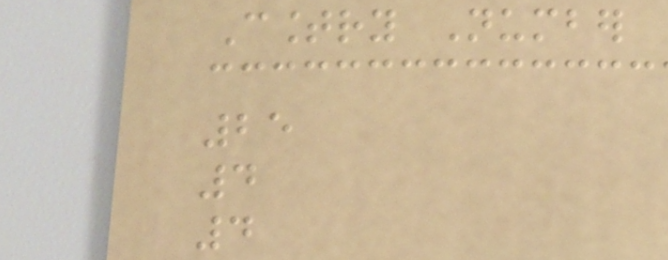Country Number
25
4
4
